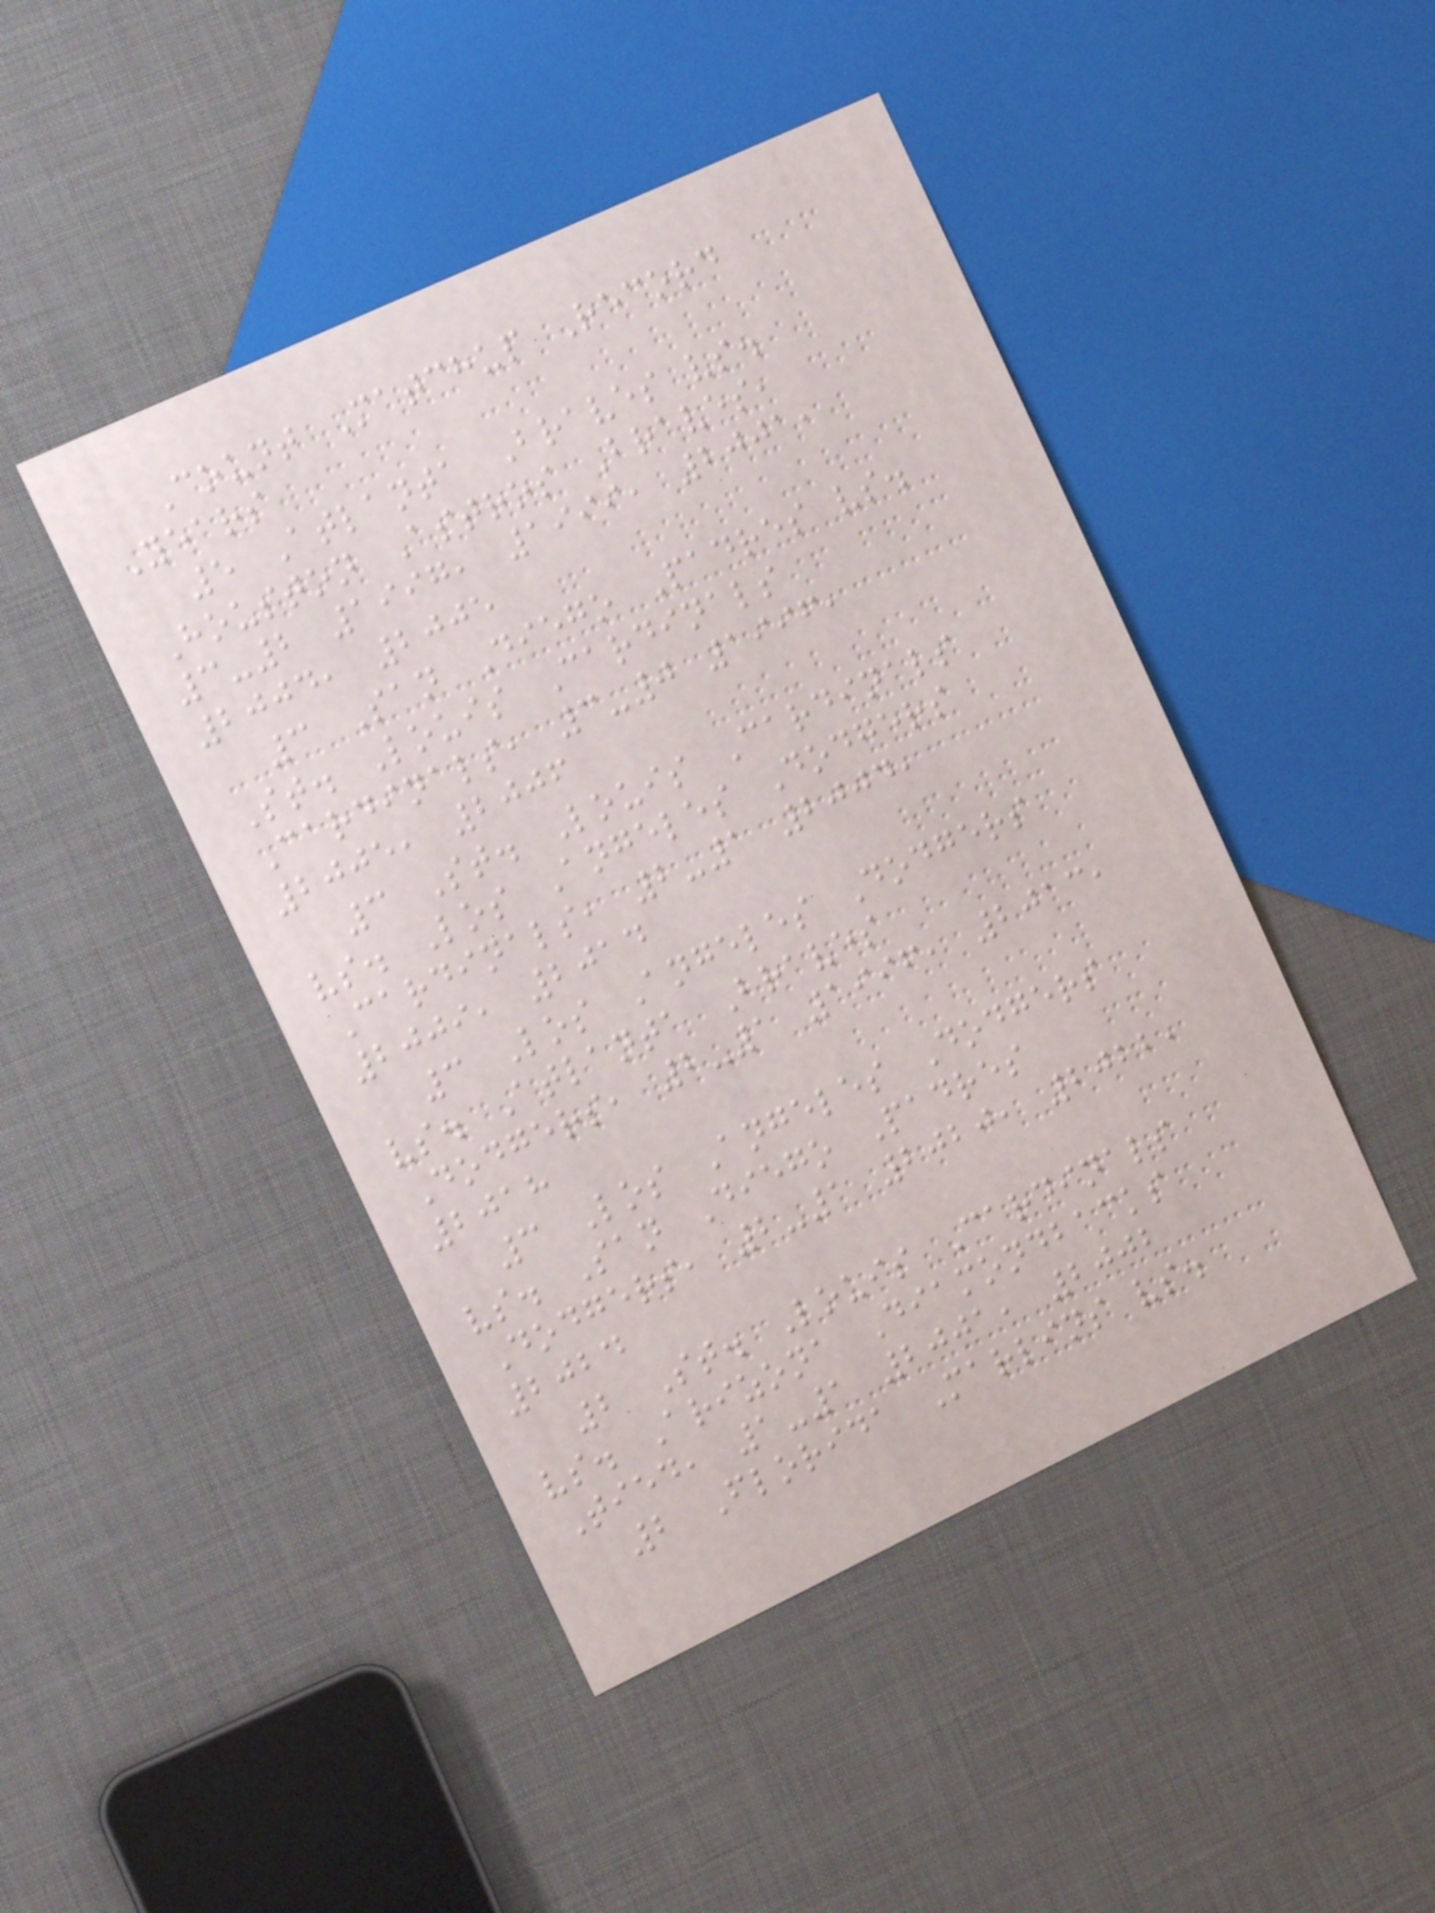Count Matchup Record
Years
5 Atlanta Braves vs.
Houston Astros Braves,
3-2 1997, 1999, 2001,
2004, 2005
3 San Diego Padres vs.
St. Louis Cardinals
Cardinals, 3-0 1996,
2005, 2006
3 St. Louis Cardinals
vs. Los Angeles Dodgers
Cardinals, 2-1 2004,
2009, 2014
3 Los Angeles Dodgers
vs. Atlanta Braves
Dodgers, 2-1 1996, 2013,
2018
3 Los Angeles Dodgers
vs. San Diego Padres
Dodgers, 2-1 2020, 2022,
2024
2 St. Louis Cardinals
vs. Arizona Diamondbacks
Tied, 1-1 2001, 2002
2 Florida Marlins vs.
